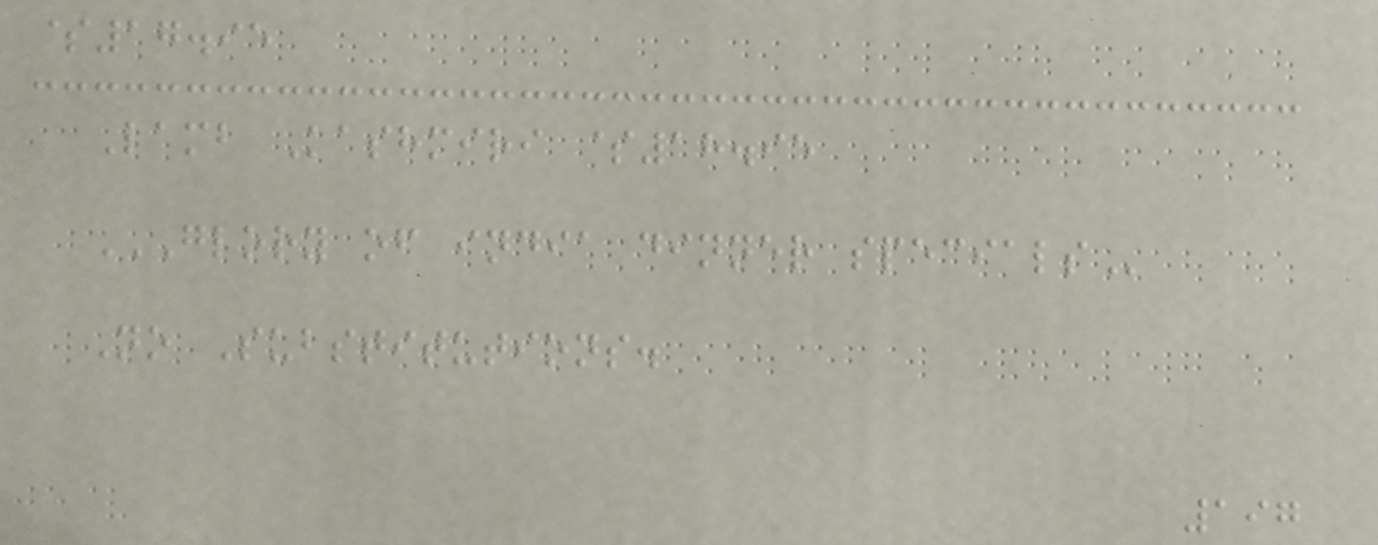$17.95
Lamb Kashmiri $18.95
GLORY OF INDIA DINNER SPECIALS
No Substitutions.
197
